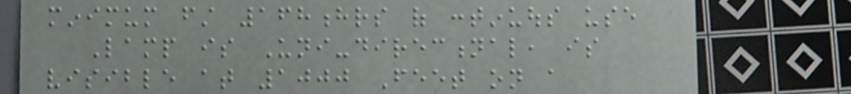minimum first 168hrs of continuous use
Lamp is Uni-directional, is
visible at 1000 Feet on a
